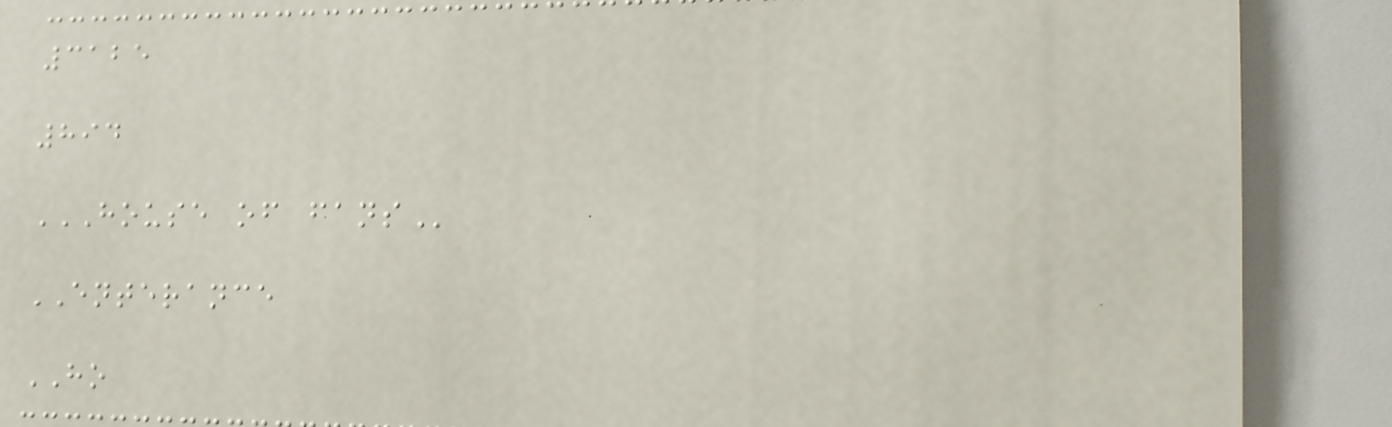3125
894
HOUSE OF FANS
ENTERANCE
HO
